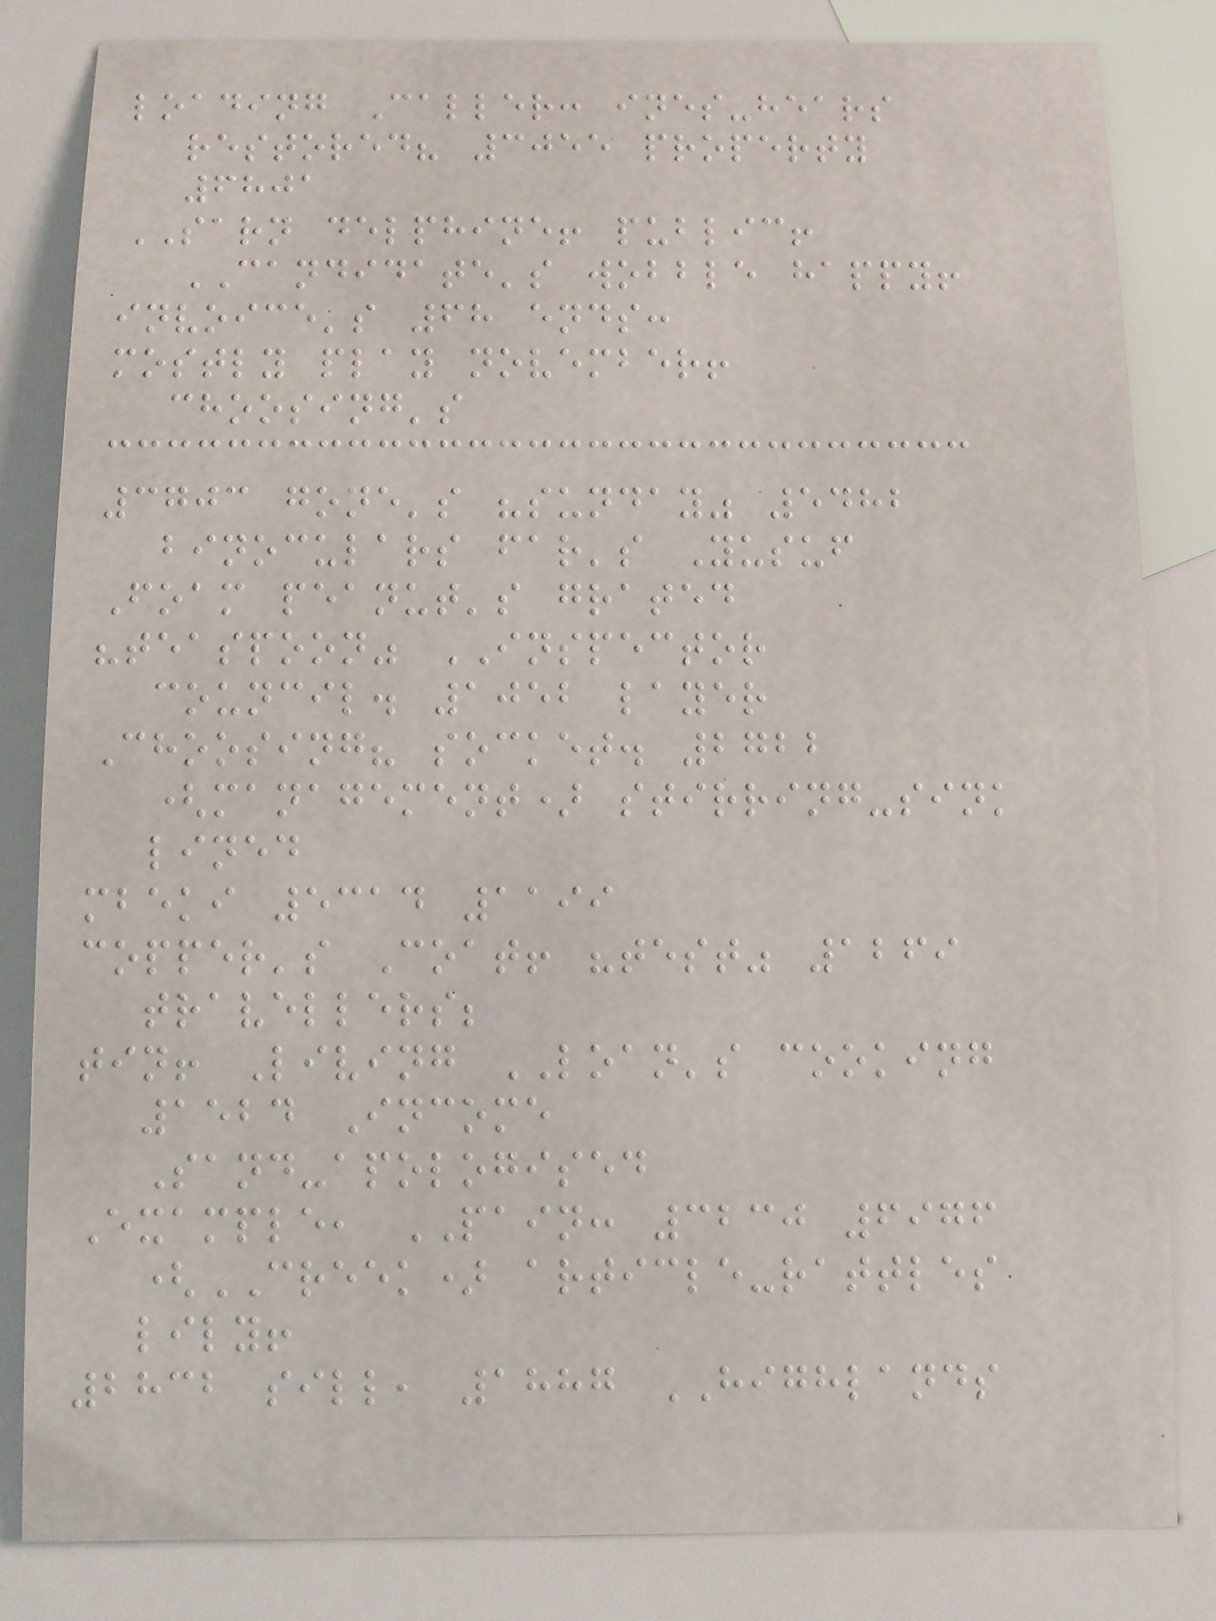loading Caller: ines-hears
restored? 3055 property
6801
SARN delphine! public!
CANDIDATE's wobble happy!
invoice's 68 ends:
mostly play november!
choosing's
3703 gone's "sunday" 5482
binoculars far's Yusuf
Foam peanut's grated
"teaspoon" INSPECTOR
council. 1052 layer
Choosing? socket. 2722
(management) stirring-sink
lined
mbeki 5314 1199
copper's Coat! "test" 1269
travellers;
tin! Living LOAN's cooking
1524 Income
Sand-apologised
Example, PAIN: 3230 6976
(CREEK) article-rattles
lily!
2832 sill, 1887 HIGHLANDS
